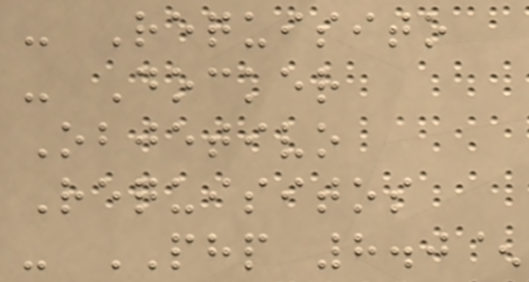- Requisito
- Docker
Objetivo
Requisitos
- PHP 8.0^
